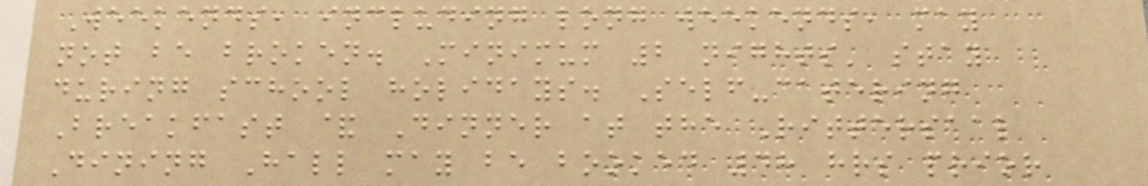Weekends, including long weekends, may
not be broken. Minimum 2 nights' stay
during school holidays. Self-catering
Breakfast & Dinner at the Rittersaal
Dining Hall may be booked 48 hrs prior
